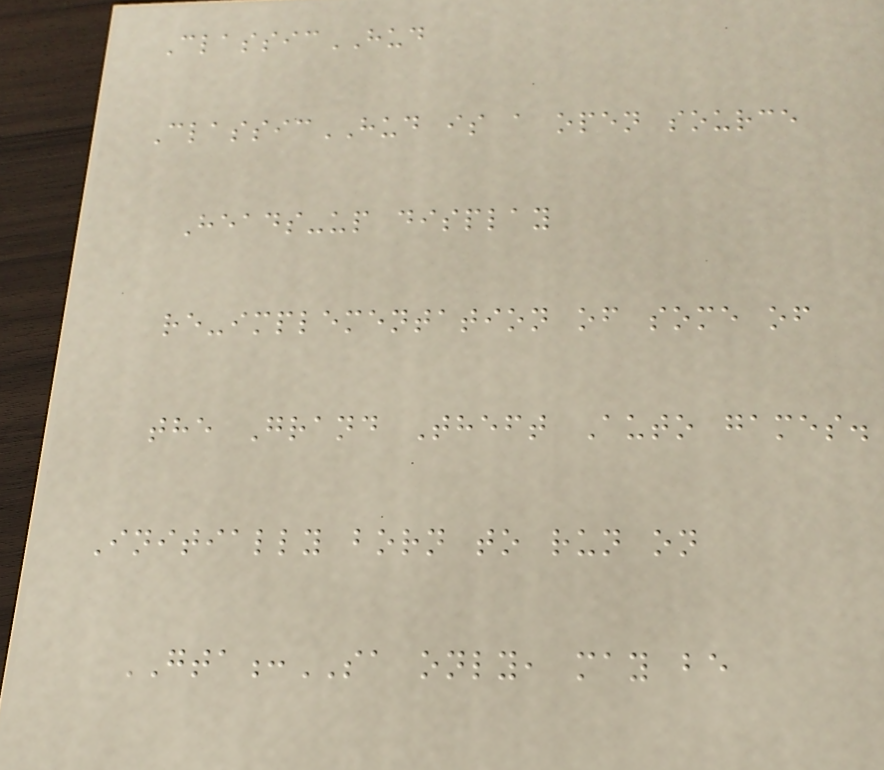ClassicHUD
ClassicHUD is a open source
Heads-up display
re-implementation of some of
the Grand Theft Auto games.
Initially born to run on
GTA:SA only, may be
